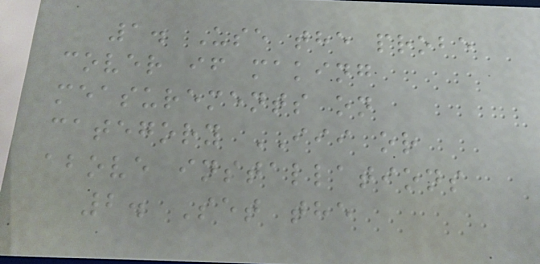1. Use the probe
cover if making
measurements on
category III or
above installations
2. Set the
